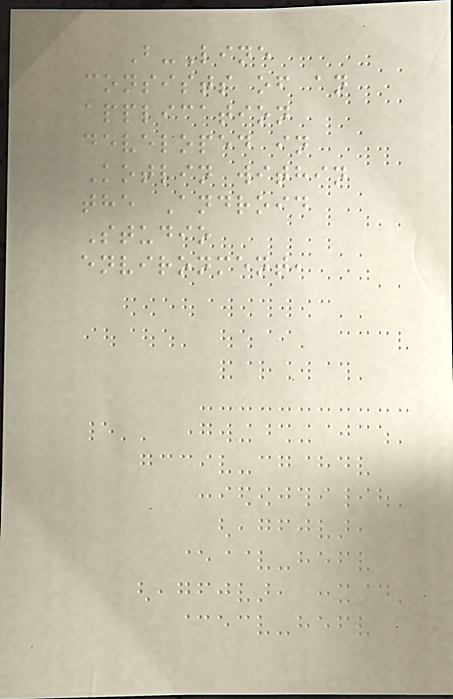B-Line
consists of an
application
developed in
Kotlin within
the Android
Studio
environment,
